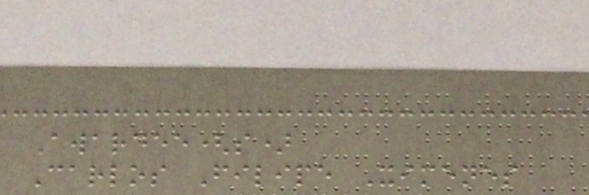Awardee(s)
Carlos Filipe Ximenes
